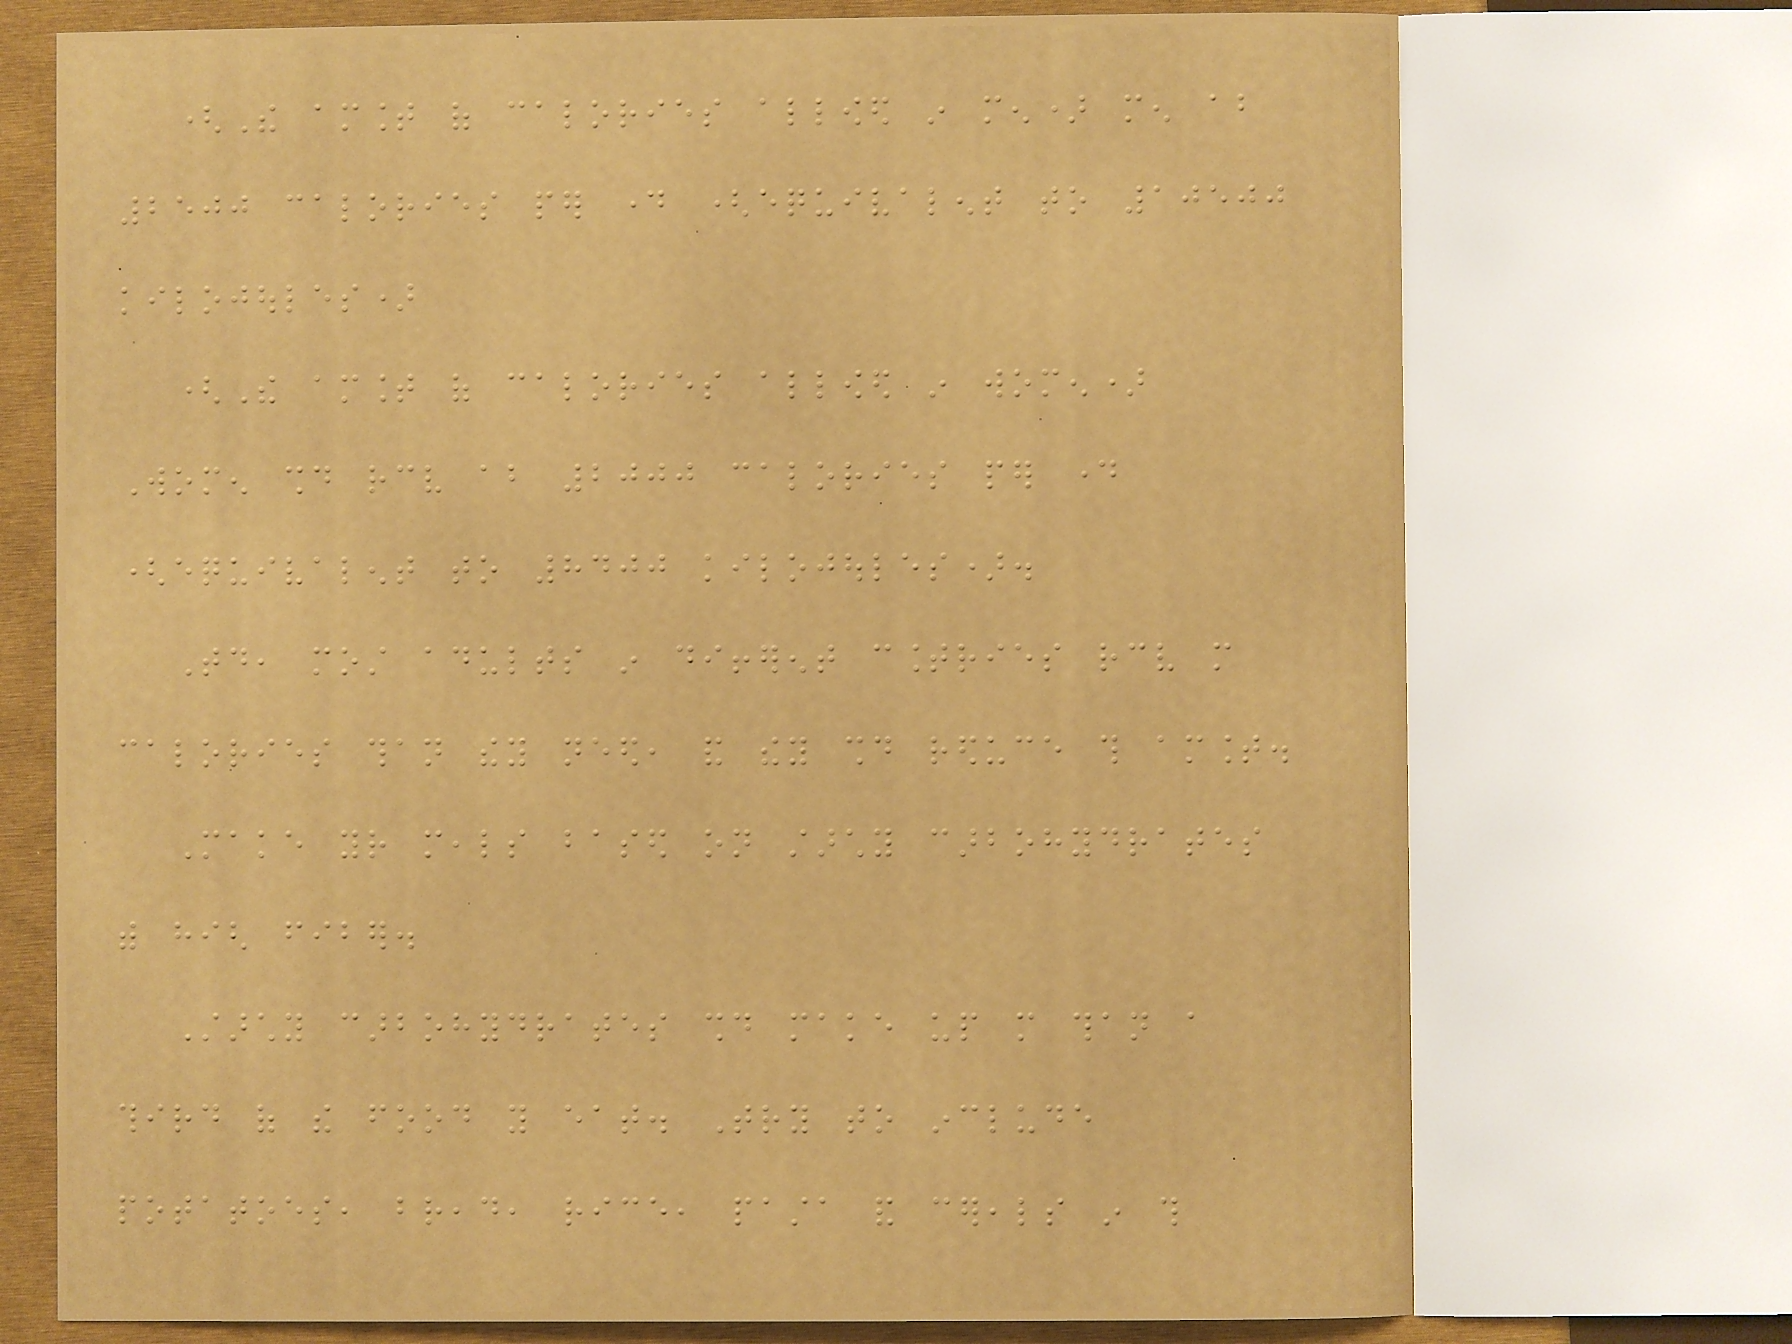(The amount of calories allowed in men) men about
2500 calories per day (equivalent to 10500
kilojoules)
(The amount of calories allowed in women)
Women should receive about 2000 calories per day
(equivalent to 8400 kilojoules).
Today, most adults in different countries receive more
calories than they need, and they should reduce this amount.
Make your meals based on starchy carbohydrates
with high fiber.
Starchy carbohydrates should make up more than a
third of the food you eat. Try to include
potatoes, bread, rice, pasta and cereals in this
